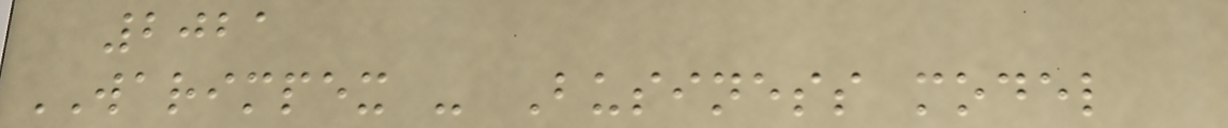2021
WARIMPEX - Business model
